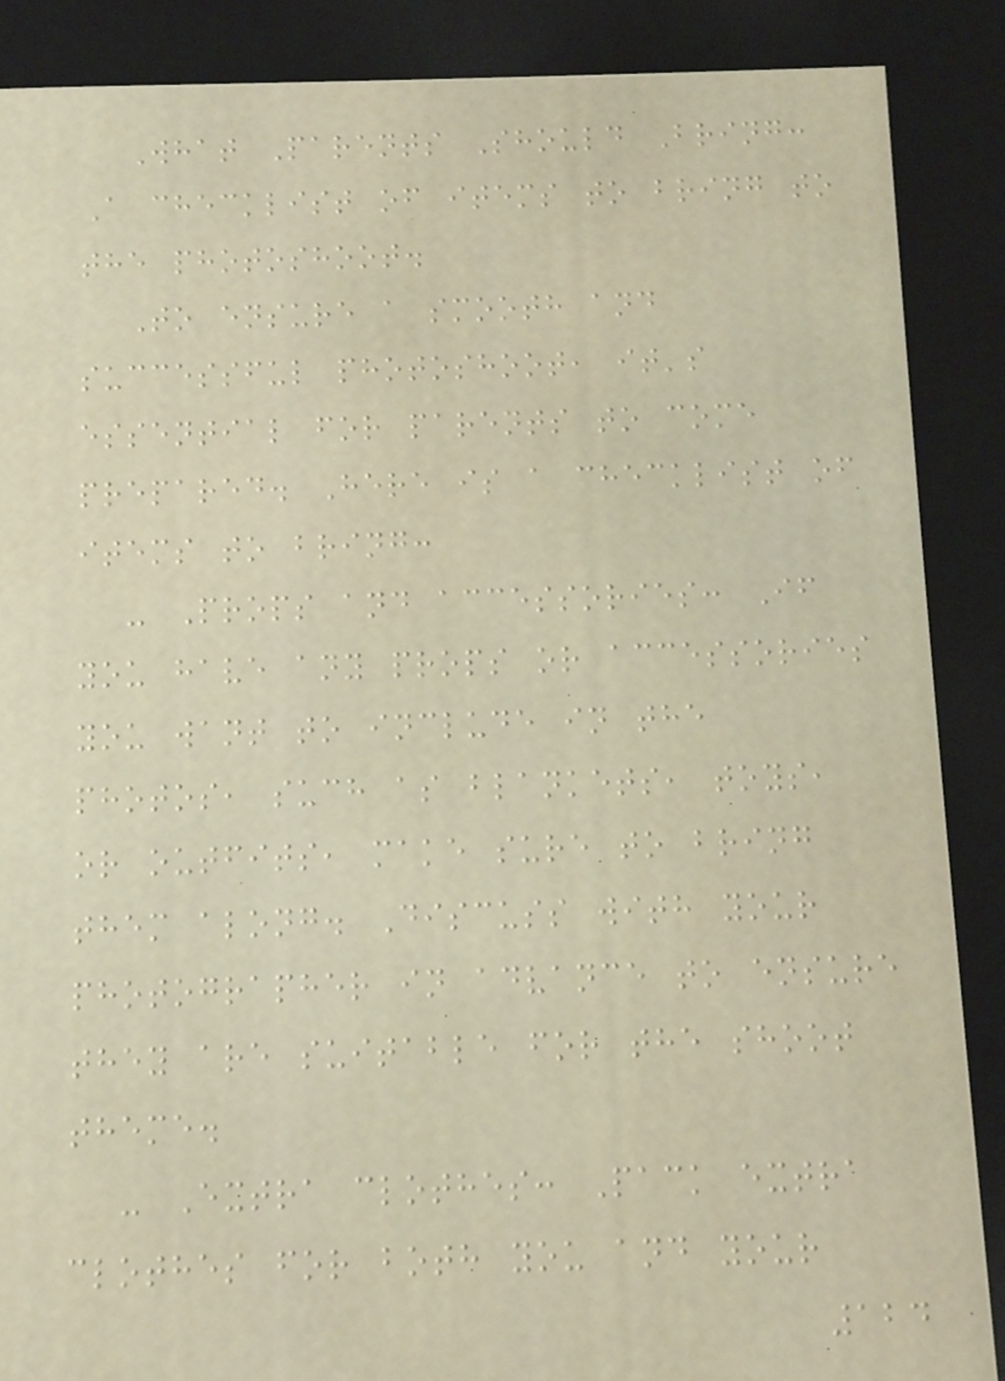What Parents Should Bring:
A checklist of items to bring to
the photoshoot.
To ensure a smooth and
successful photoshoot, it's
essential for parents to come
prepared. Here is a checklist of
items to bring:
- Props and accessories: If
you have any props or accessories
you want to include in the
photos, such as blankets, toys,
or outfits, make sure to bring
them along. Discuss with your
photographer in advance to ensure
they are suitable for the shoot
theme.
- Extra clothes: Pack extra
clothes for both you and your
124
